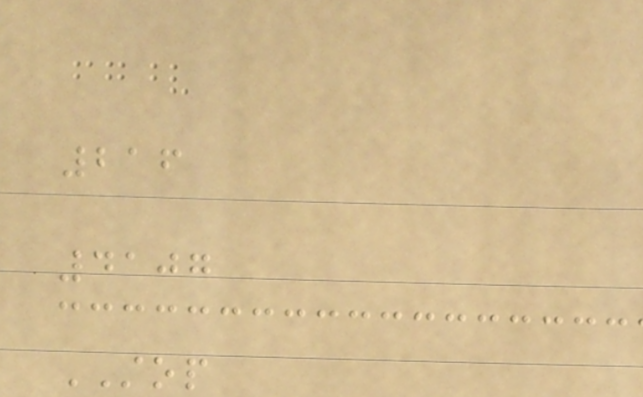216
4107
STOP
